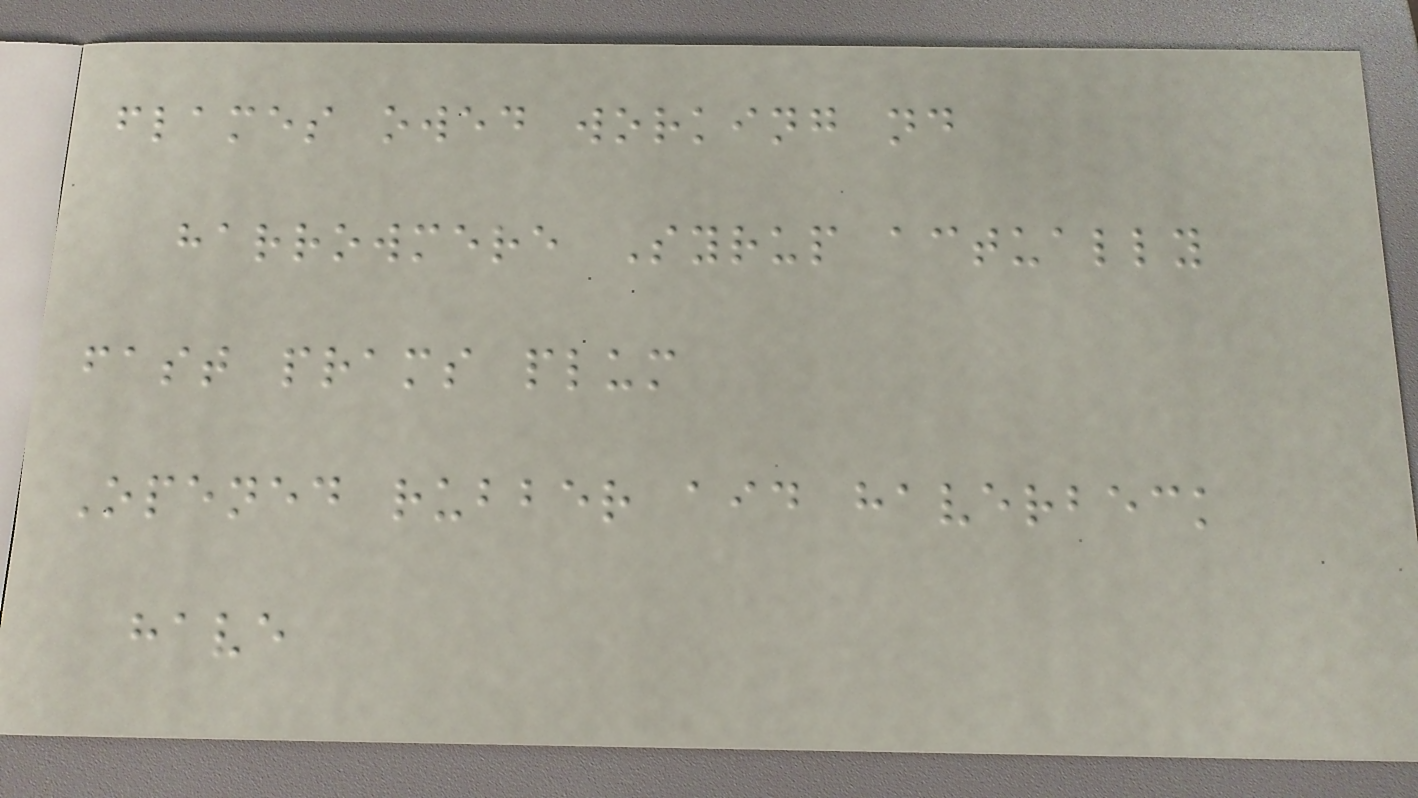flames owed working nd
harrowmere Syrup actually
fast prams plum
Opened rubber aid haverbeck
have
